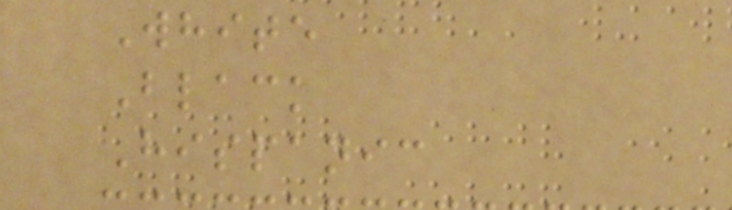White
Black
Hispanic
